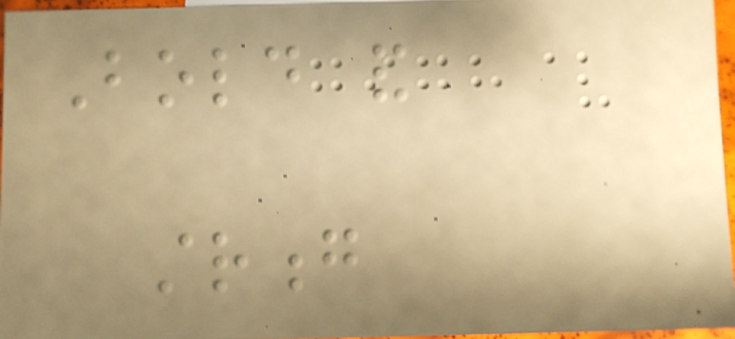Bold and
strong
